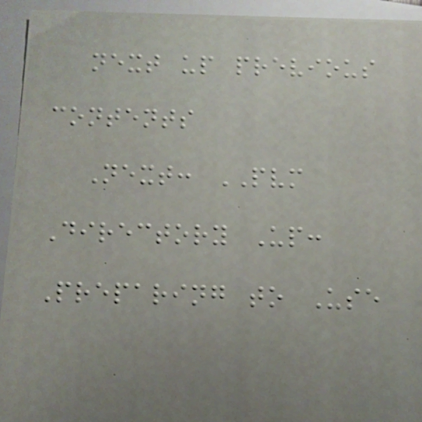next up previous
contents
Next: PVM
Directory Up:
Preparing to Use
